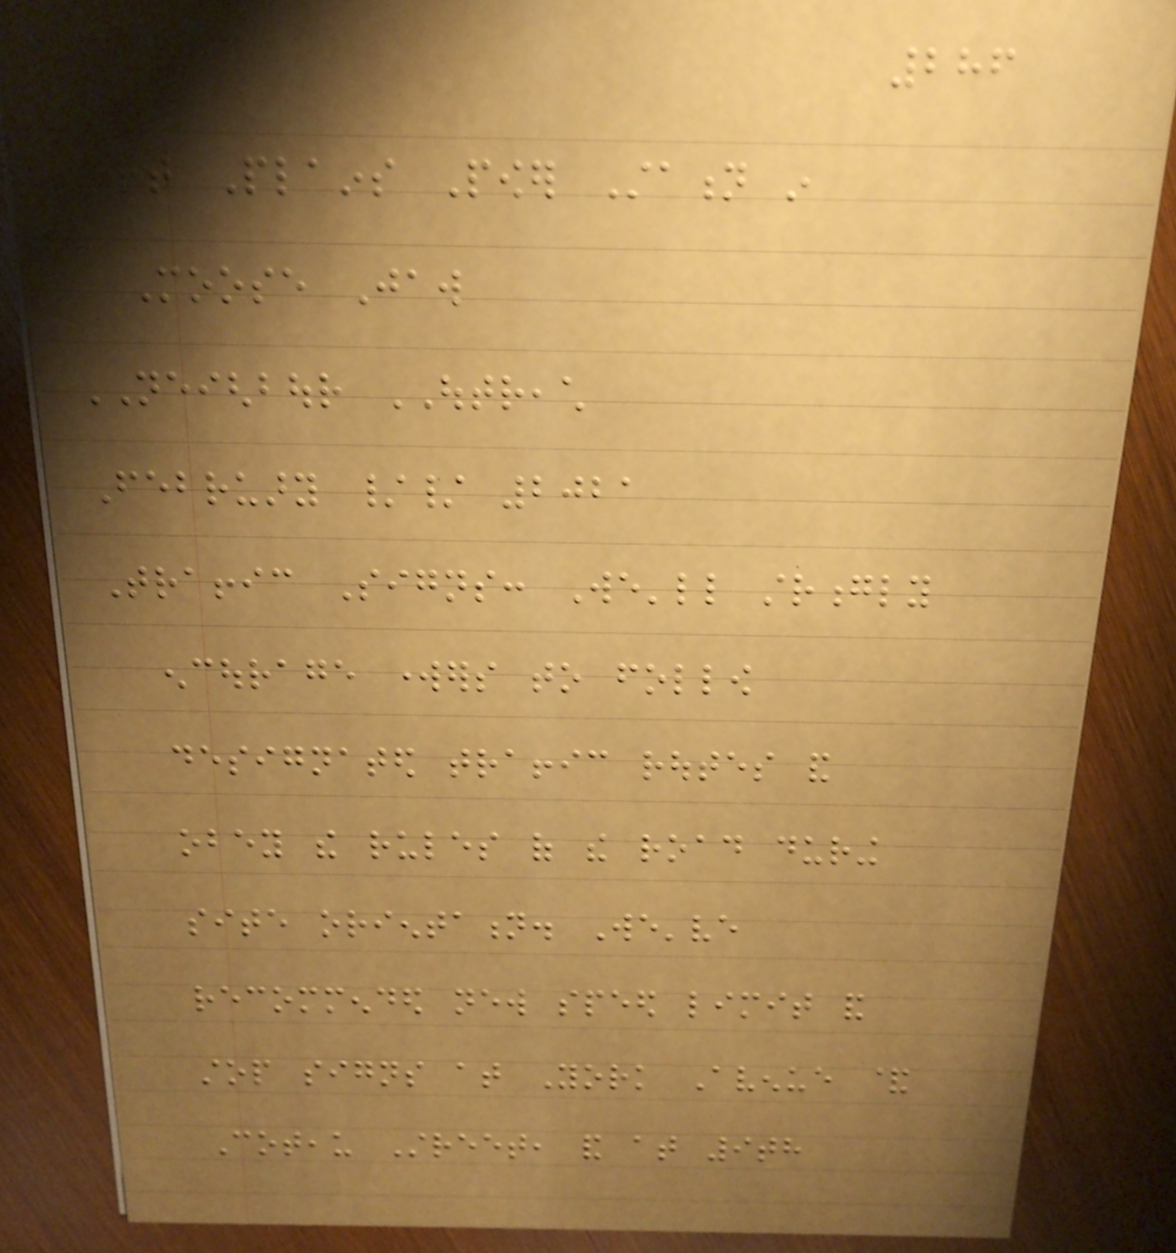286
Great Plains Power Station in
Moose Jaw
NEIGHBOUR OUTREACH
February // 2021
Traffic Signs: We'll strongly
encourage workers to follow
designated traffic routes and
obey the rules of the road during
site orientation. We've
recommended new speed limit and
stop signs at York Avenue &
Coteau Street, and at 9th
